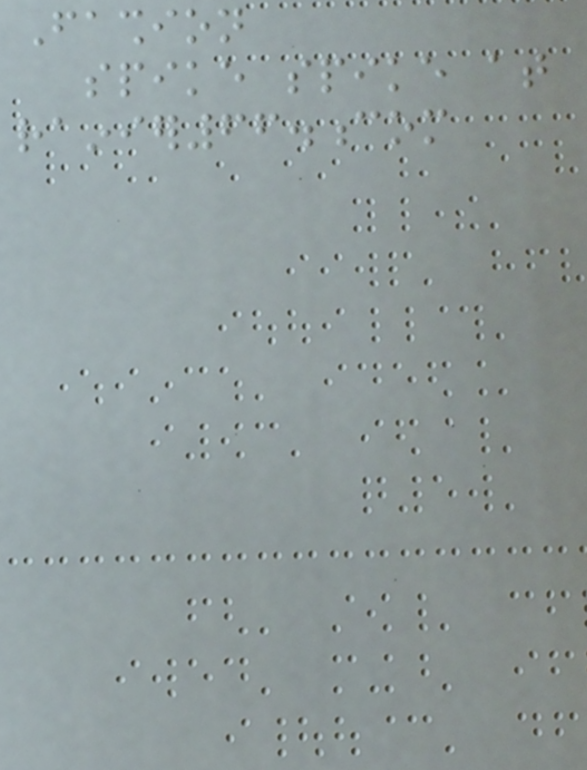Fashion
spike spike at
rainier66.com
